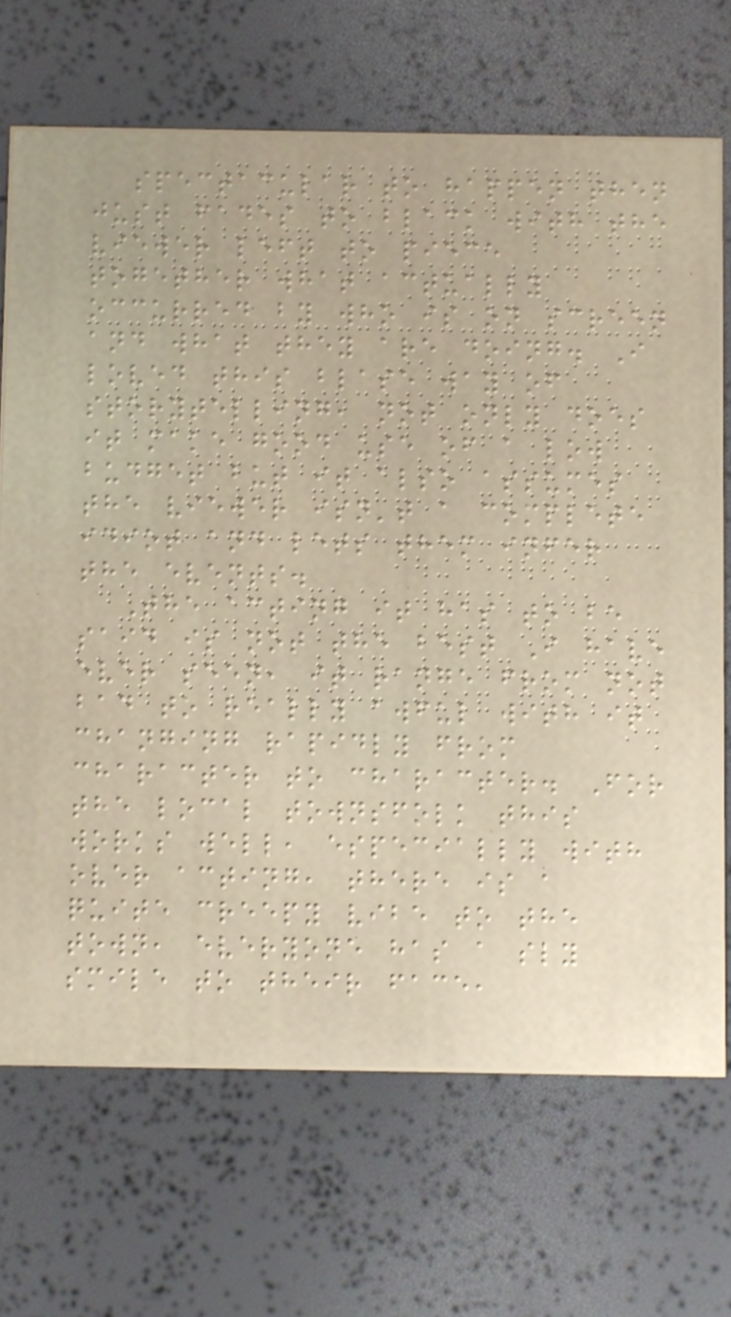spectacular to happen then
just fades to black with the
viewer left to piece
together what actually
occurred by who is on screen
and what they are doing. I
loved this blase way of
storytelling, not only does
it make good use of a low
budget but it also assumes
the viewer isn't a complete
idiot and lets them infer
the events.
The acting it has to be
said is not the best I have
ever seen, it range from not
bad to really awful with it
changing rapidly from
character to character. For
the local townsfolk this
works well, especially with
over acting, there is a
quite creepy vibe to the
town, everyone has a sly
smile to their face,
